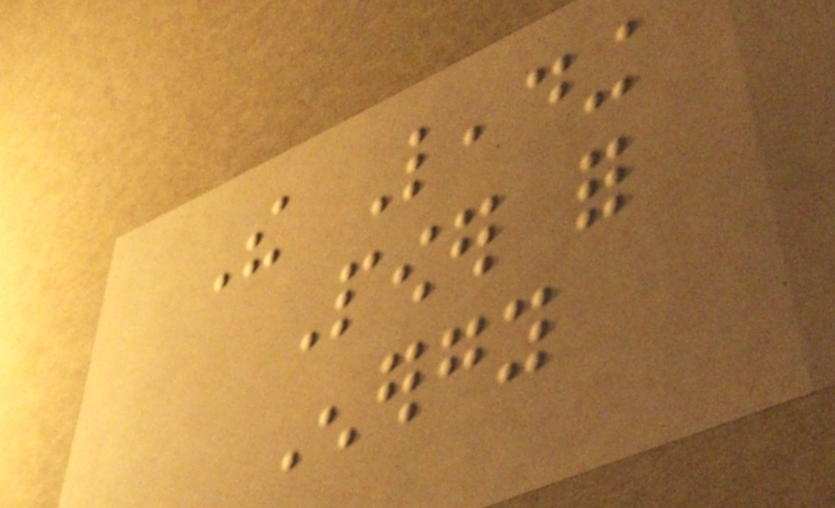The Leading
Power for
Energy
